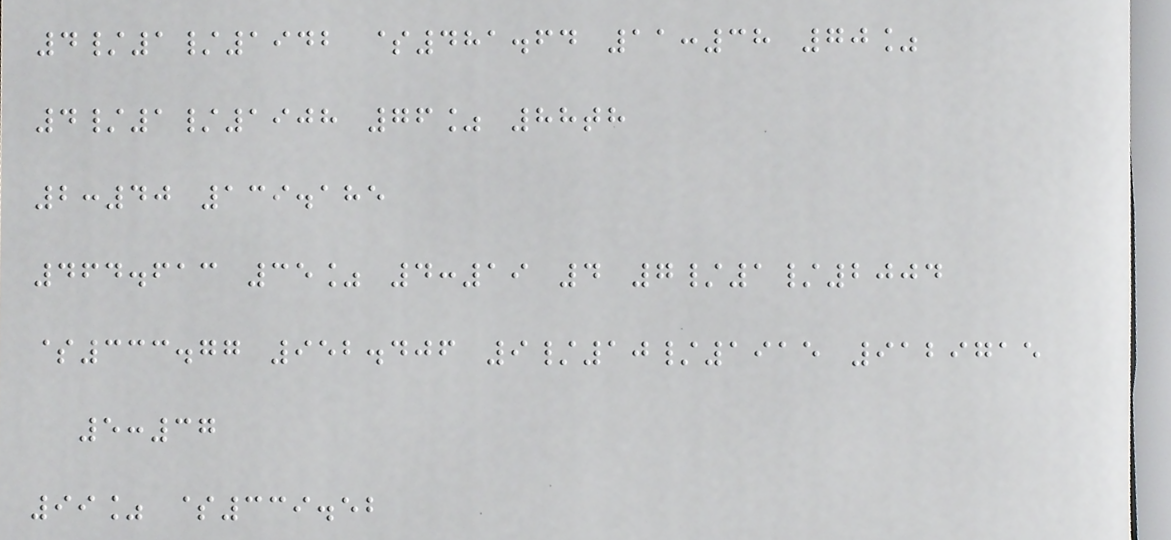4/1/1942 $481.64 11:38 70%
4/1/1908 76% 88th
2:40 139.185
464.613 35% 4:19 4 7/1/2004
$333.77 952.406 9/10/1915 9129715
5:37
99% $339.52
